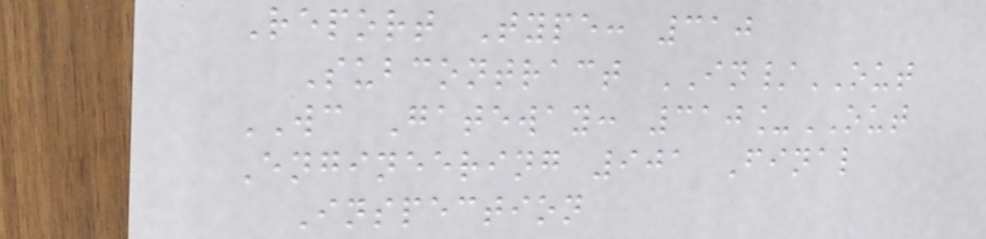Report Type: 310
Subcontract IN/OUT
WC Gateway: 310_OUT
Engineering 901 Final
Inspection
